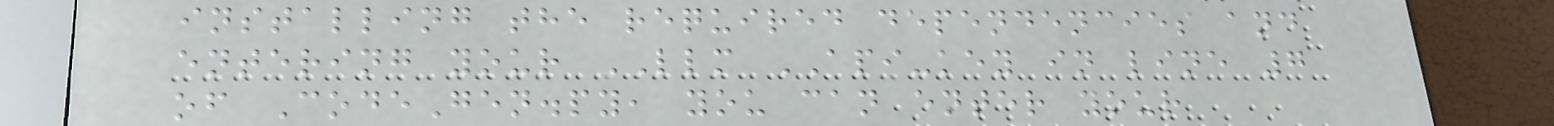installing the required dependencies and
entering your LLM API-key in line 7
of CodeGen.py, you can enter your
